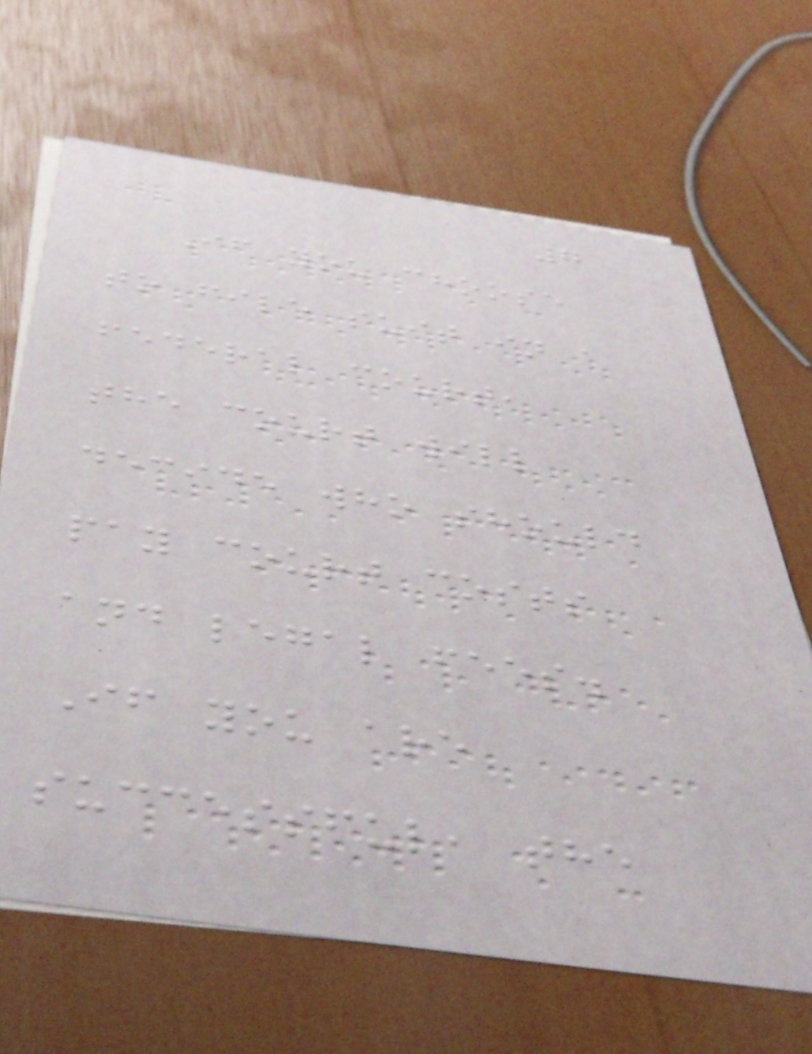7
If you choose
to file suit in a
federal court,
the court will
decide who should
pay court costs
and legal fees.
If you are
successful, the
